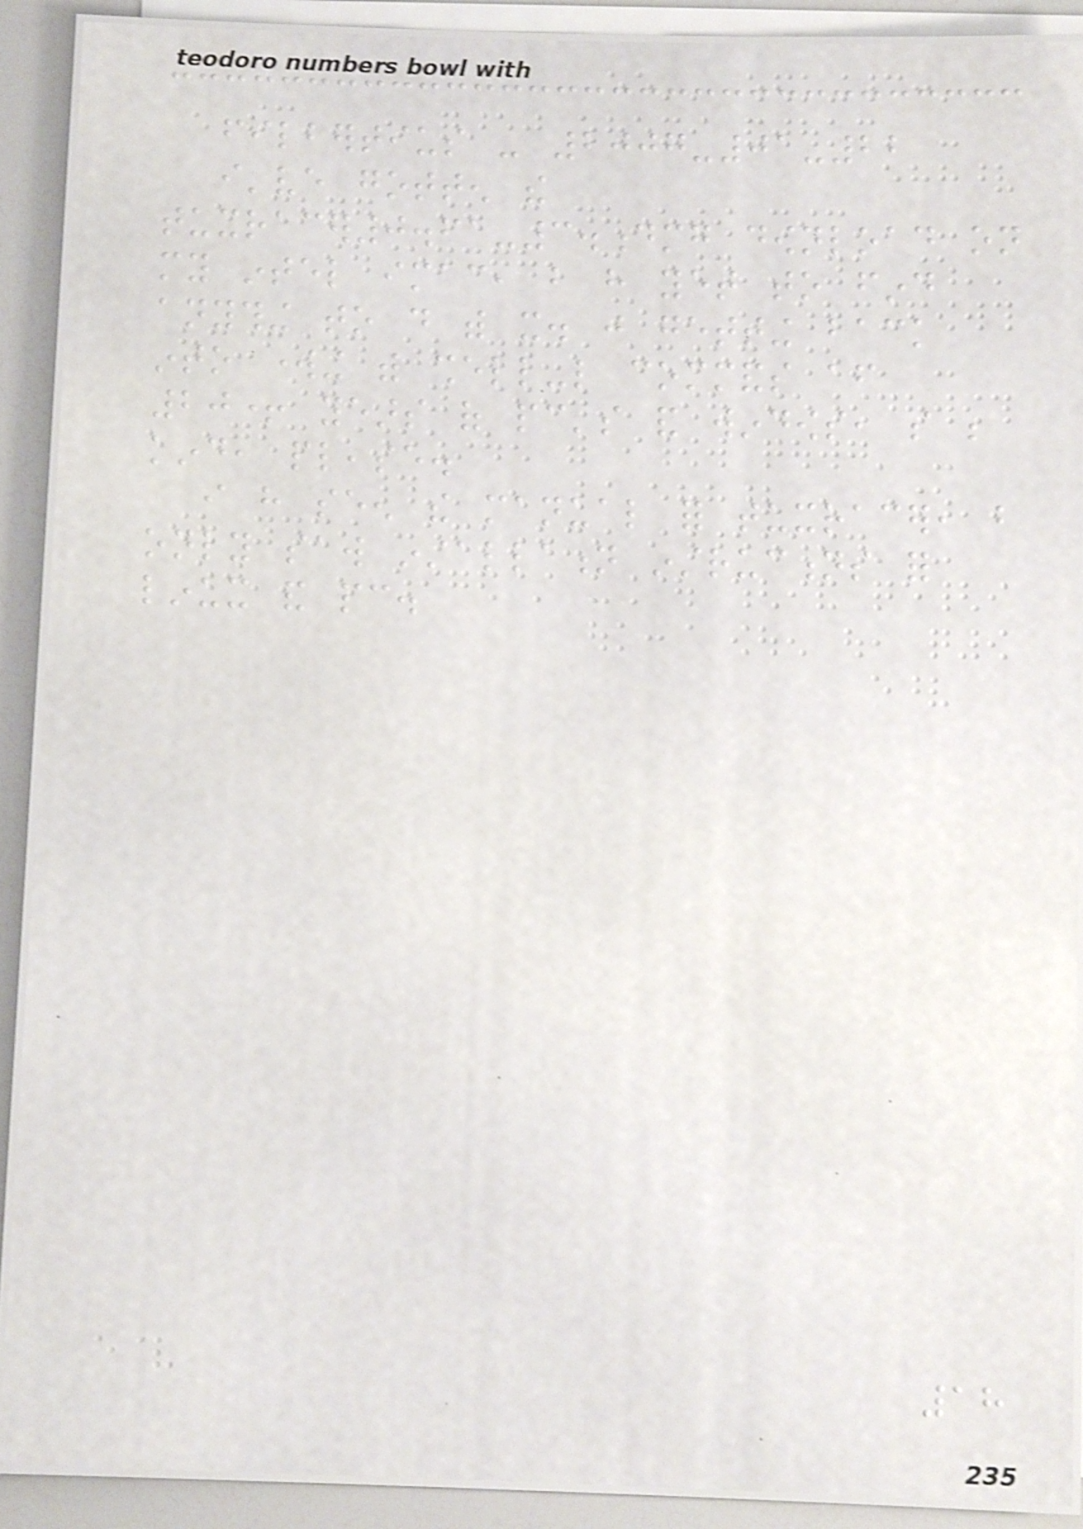filbertius - 2007-01-22
i've gotten the
tuxracer0.61-3.dmg download on
my intel imac, but have yet to find
anything to do with it. just getting back
into working with shell-like commands after
20+ years of pc's and windows, so be
kind, please.
i have seen the manual for tuxracer, but
only saw installation instructions for
linux and pc.
18
